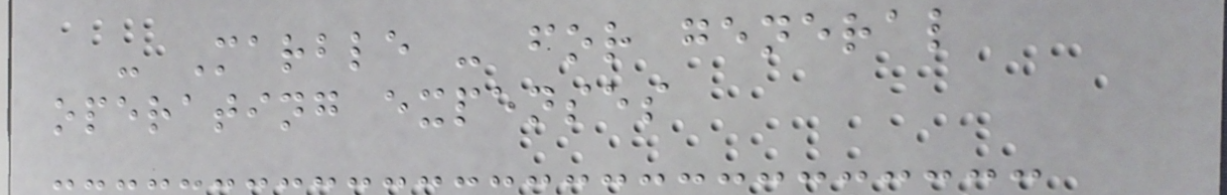- Marble - for general
operating expenses
